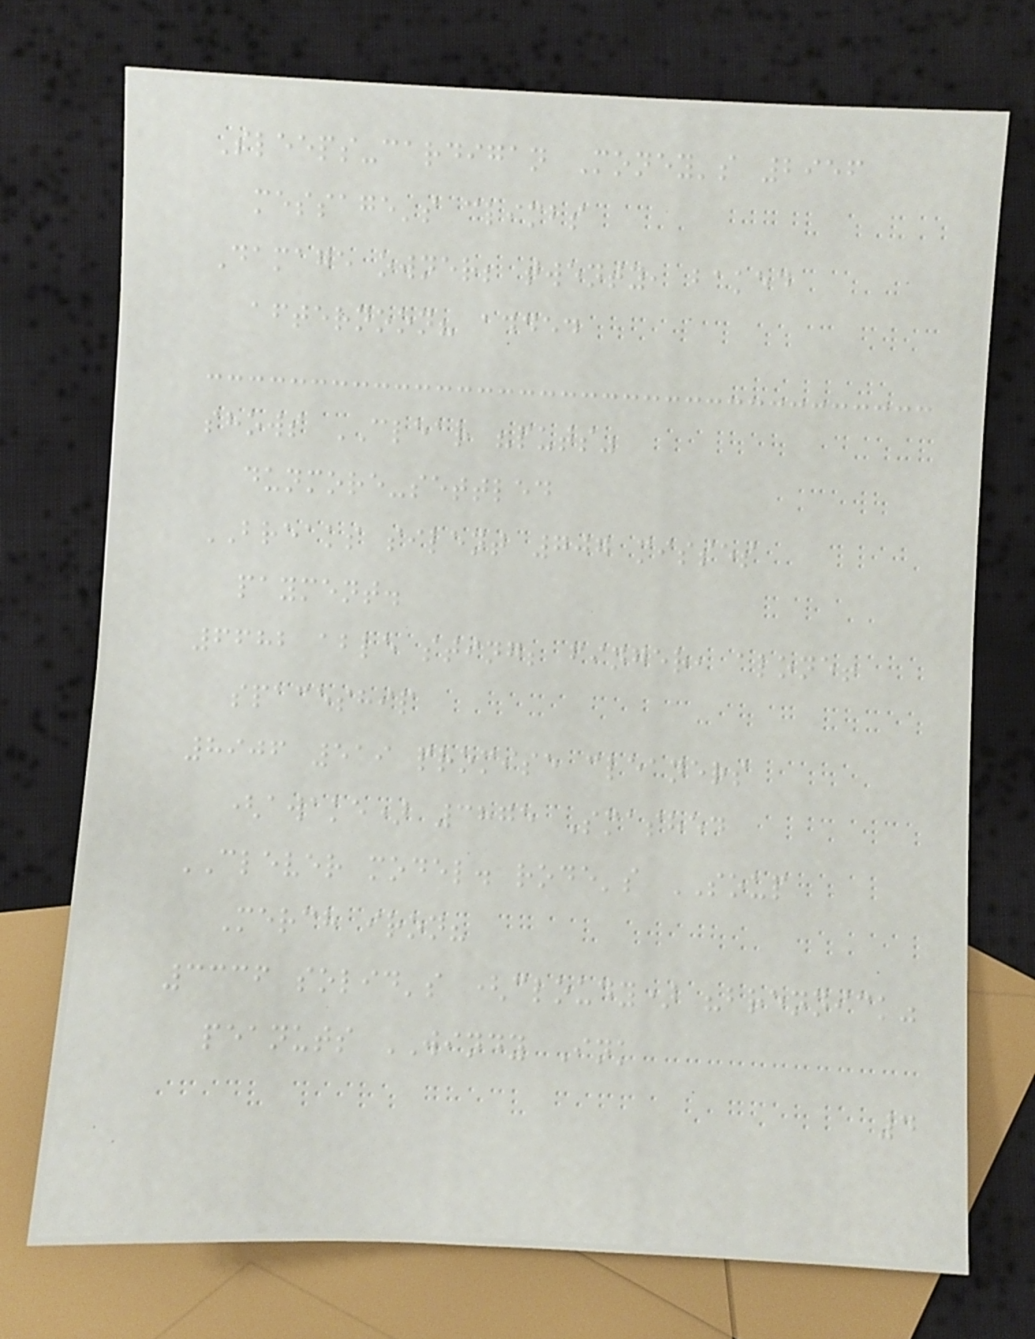Sleeps-cardigan Money's 2956
message's climbs
Damage owner; twenty, baked
afternoon? added
shows CLEAR "puts"
dunmore-settled
BREAKS silent 707 misses
payment.
6682 able sting; finger, alone!
spaceship
8906 519 promise cleaners
(awake) 3875 Smashed
CLEVER model. rode's SOUP
Merch iron?
3336 solid's (cloudy) "brennick"
peanuts WINDY Ink
4
